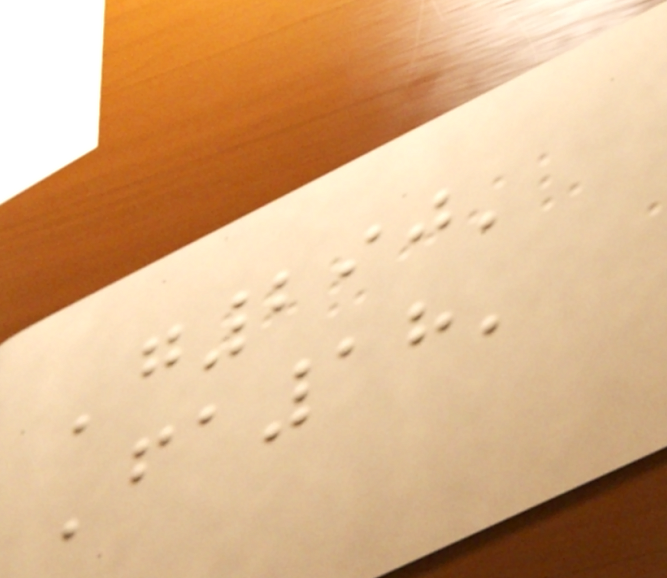'g290'
'fa18'
